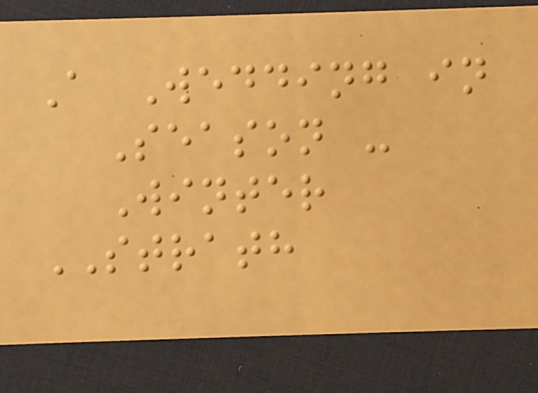A Wedding in
Season -
Winter
STRATH
